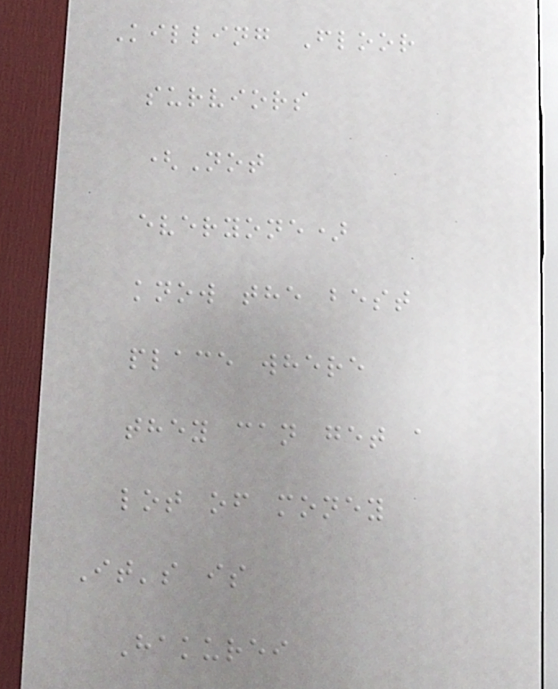Killing Floor
surviors
(Not
everyone)
know the best
place where
they can get a
lot of money
It's is
Hakurei
